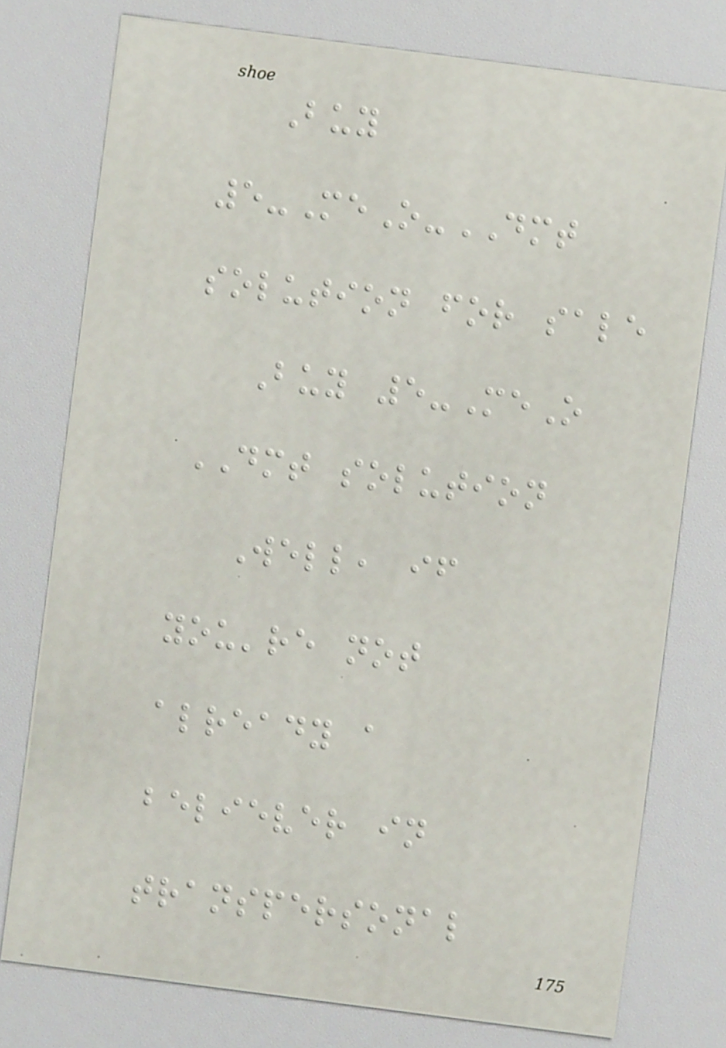Buy
5-MeO-DMT
solution for sale
Buy 5-MeO
DMT solution
Well, if
you're not
already a
believer in
transpersonal
